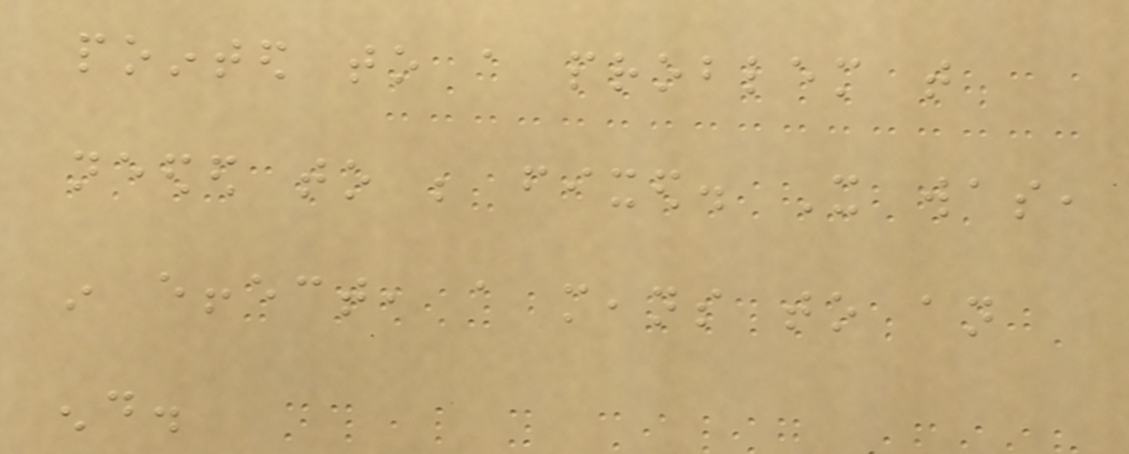pointed to a problem that
needed to be fixed. It was,
in effect, a means to an
end.
